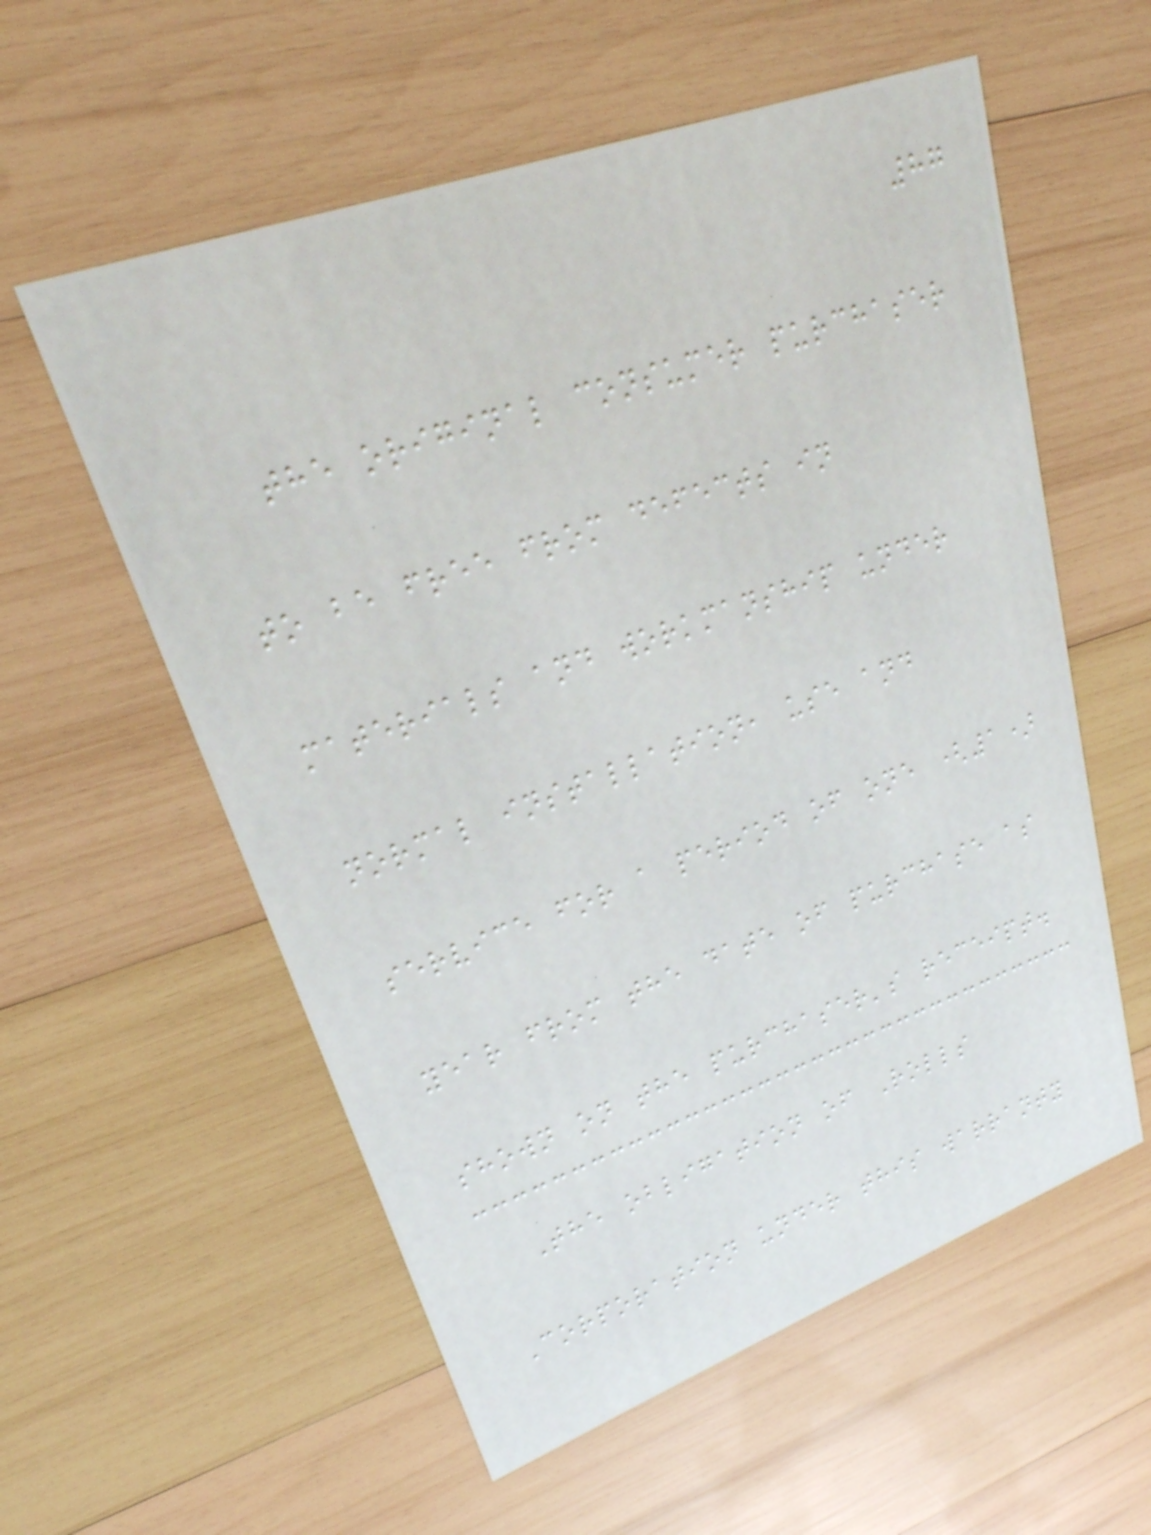87
the original consumer purchaser
to be free from defects in
materials and workmanship under
normal installation, use and
service for a period of one (1)
year from the date of purchase as
shown on the purchaser's receipt.
The obligation of Rolls
Corporation under this warranty
